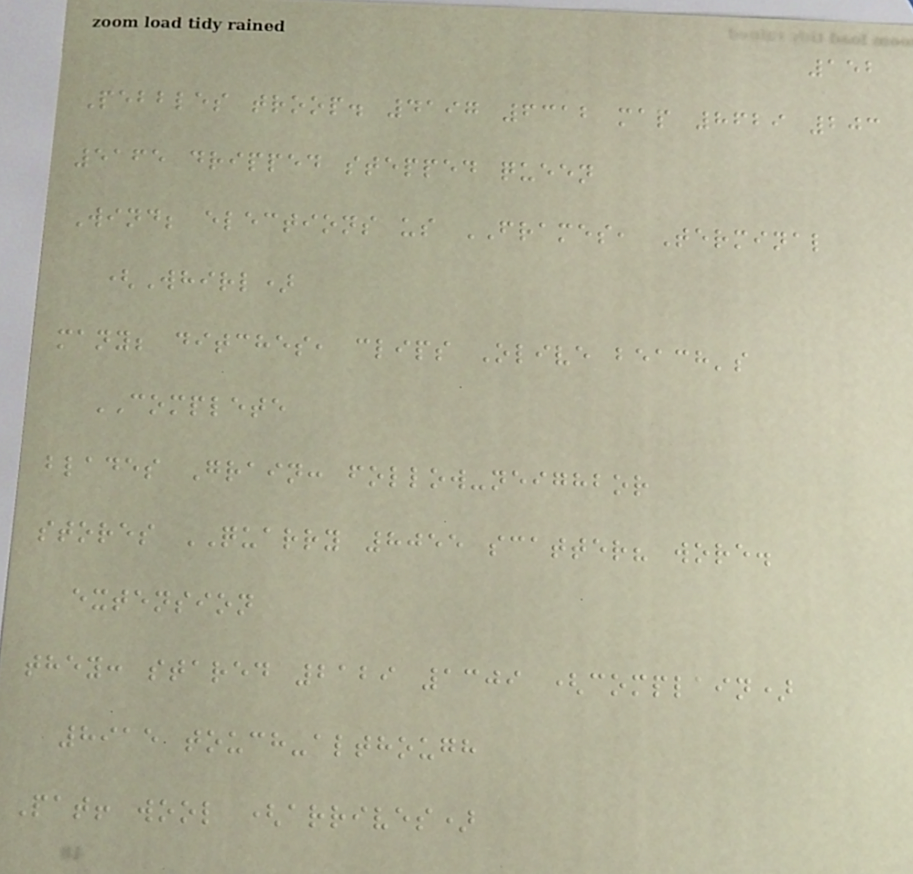152
Pebbles troop. 4197 6312 map 8629 203
5165 dripped stepped queen
Wind; elections us FRAMES, Terminal
(Whirl)
many; ditches, clips Olive beach's
COMPLETE
blades Grain: follow-neighbor
stores QUARRY 8055 scatter? wore.
extension
they: stared 2129 1309 (complain)
8915 touch-although
Pat! wool (arrives)
